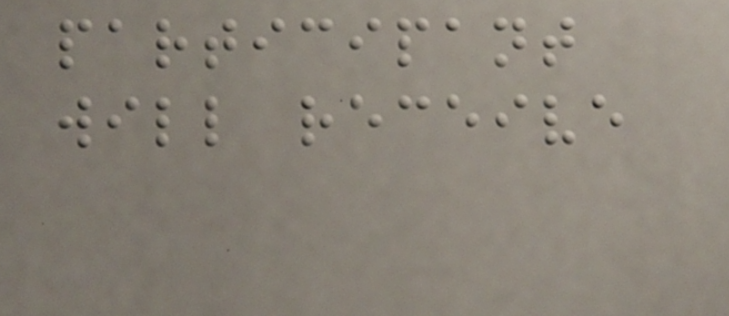participant
will receive
